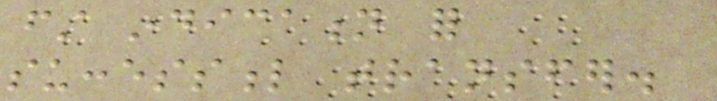first indication for
successful transfer.
